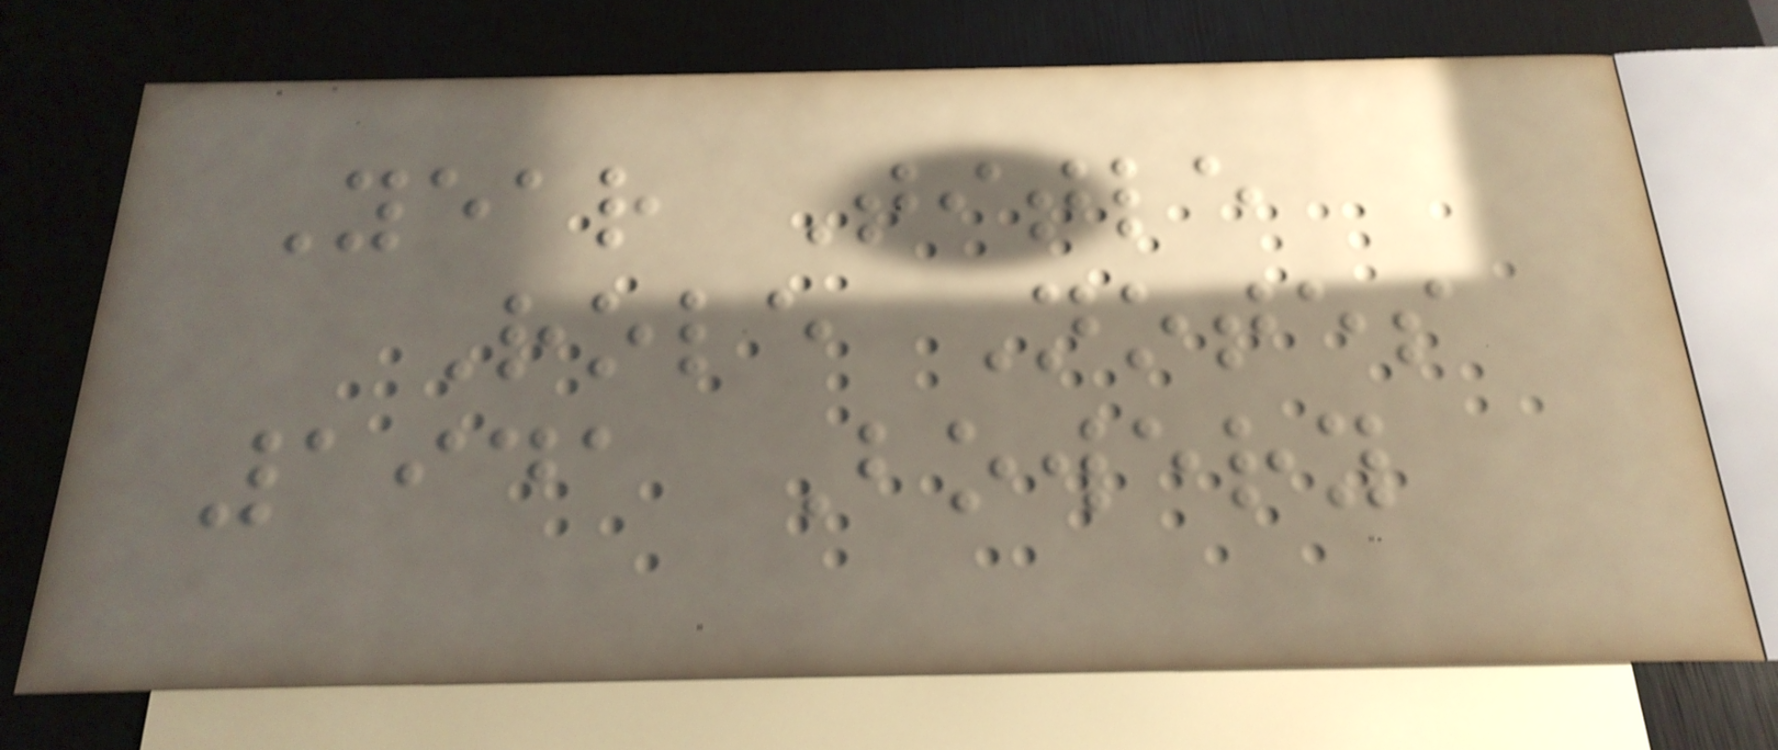Year Title
Role Notes
1941 Bowery
